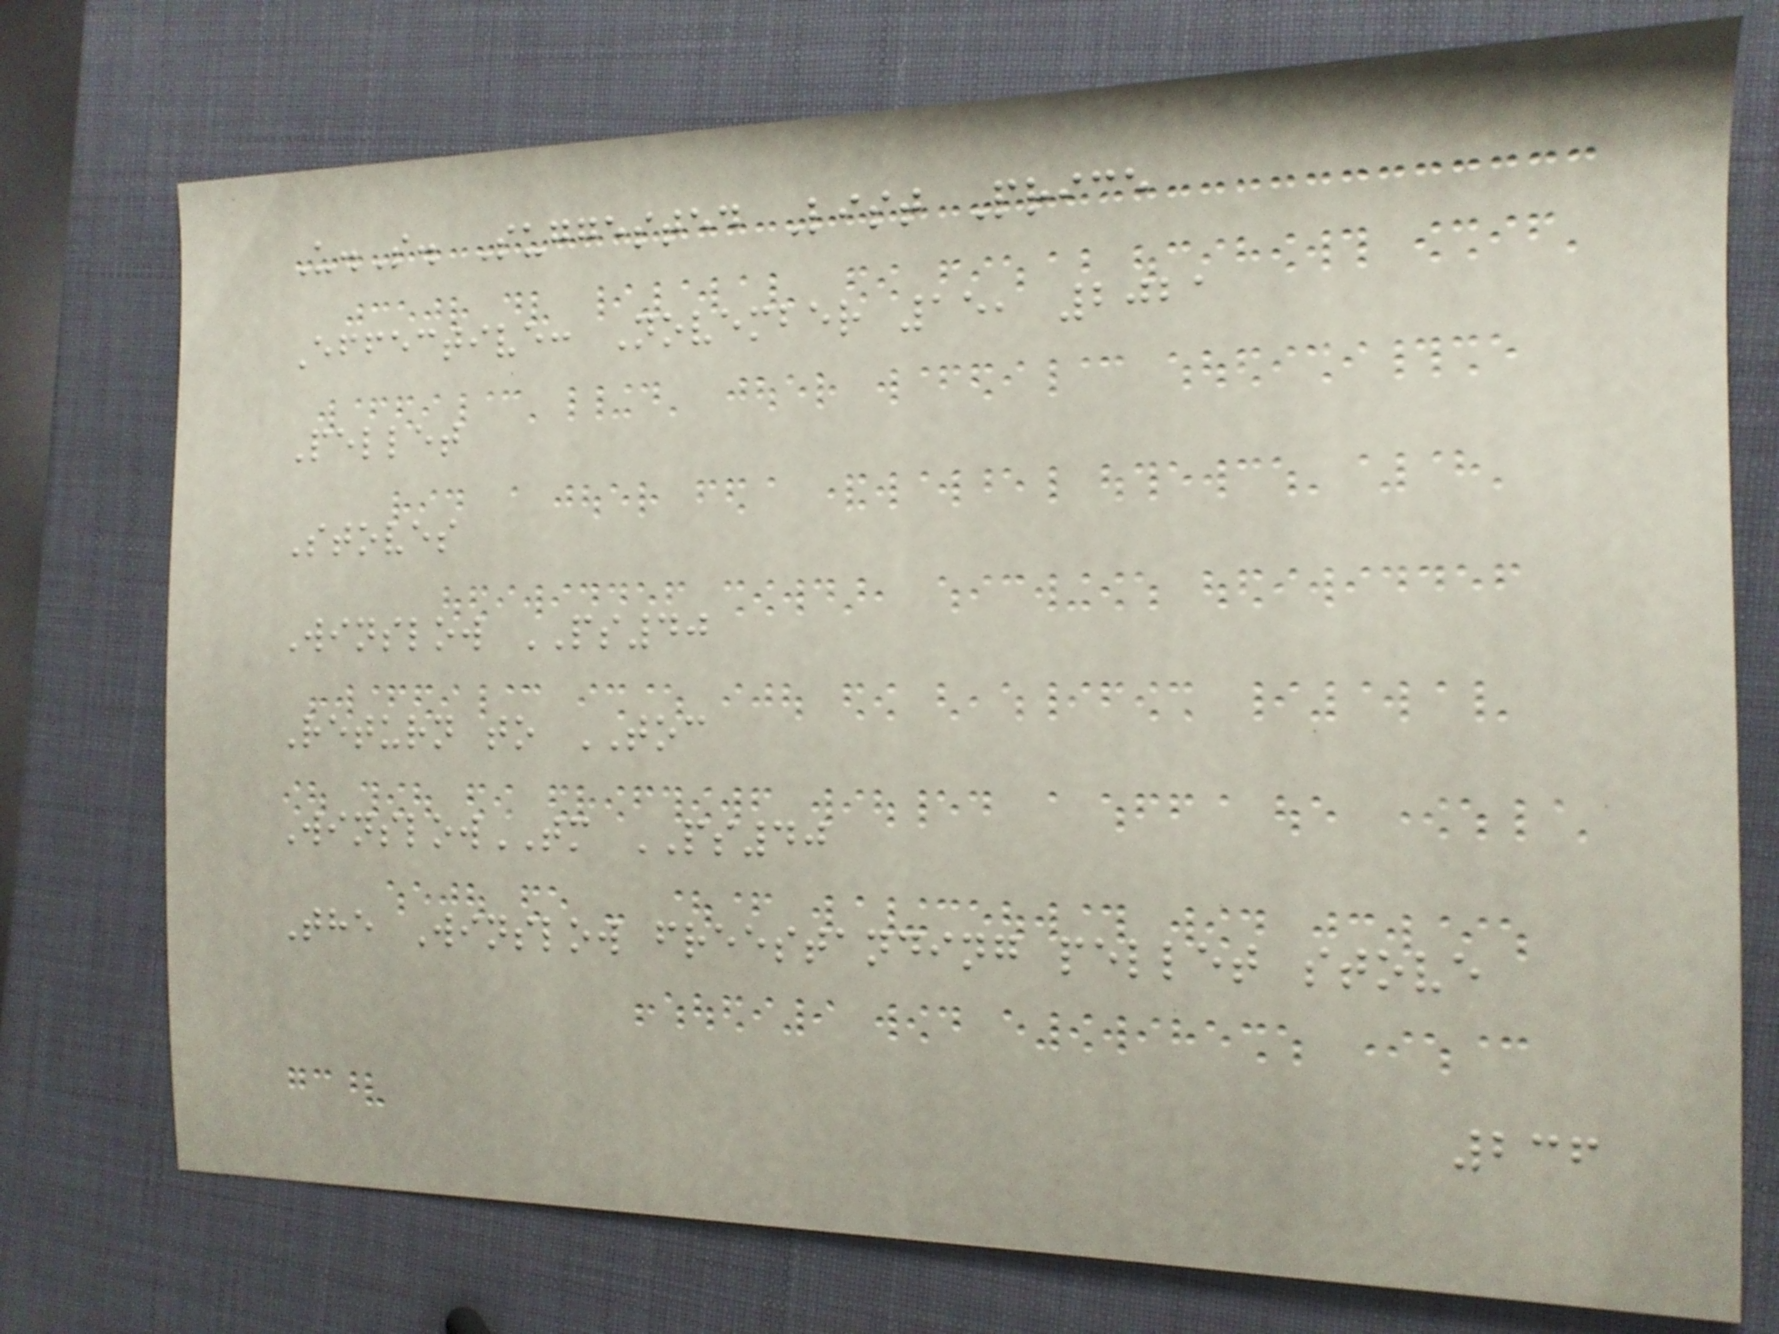U.S. Suggested List Price
Effective: November 15, 2021
Pellet
Stoves
Winslow PS40
Return to TOC
WinslowTM PS40
The Winslow freestanding pellet stove
236
